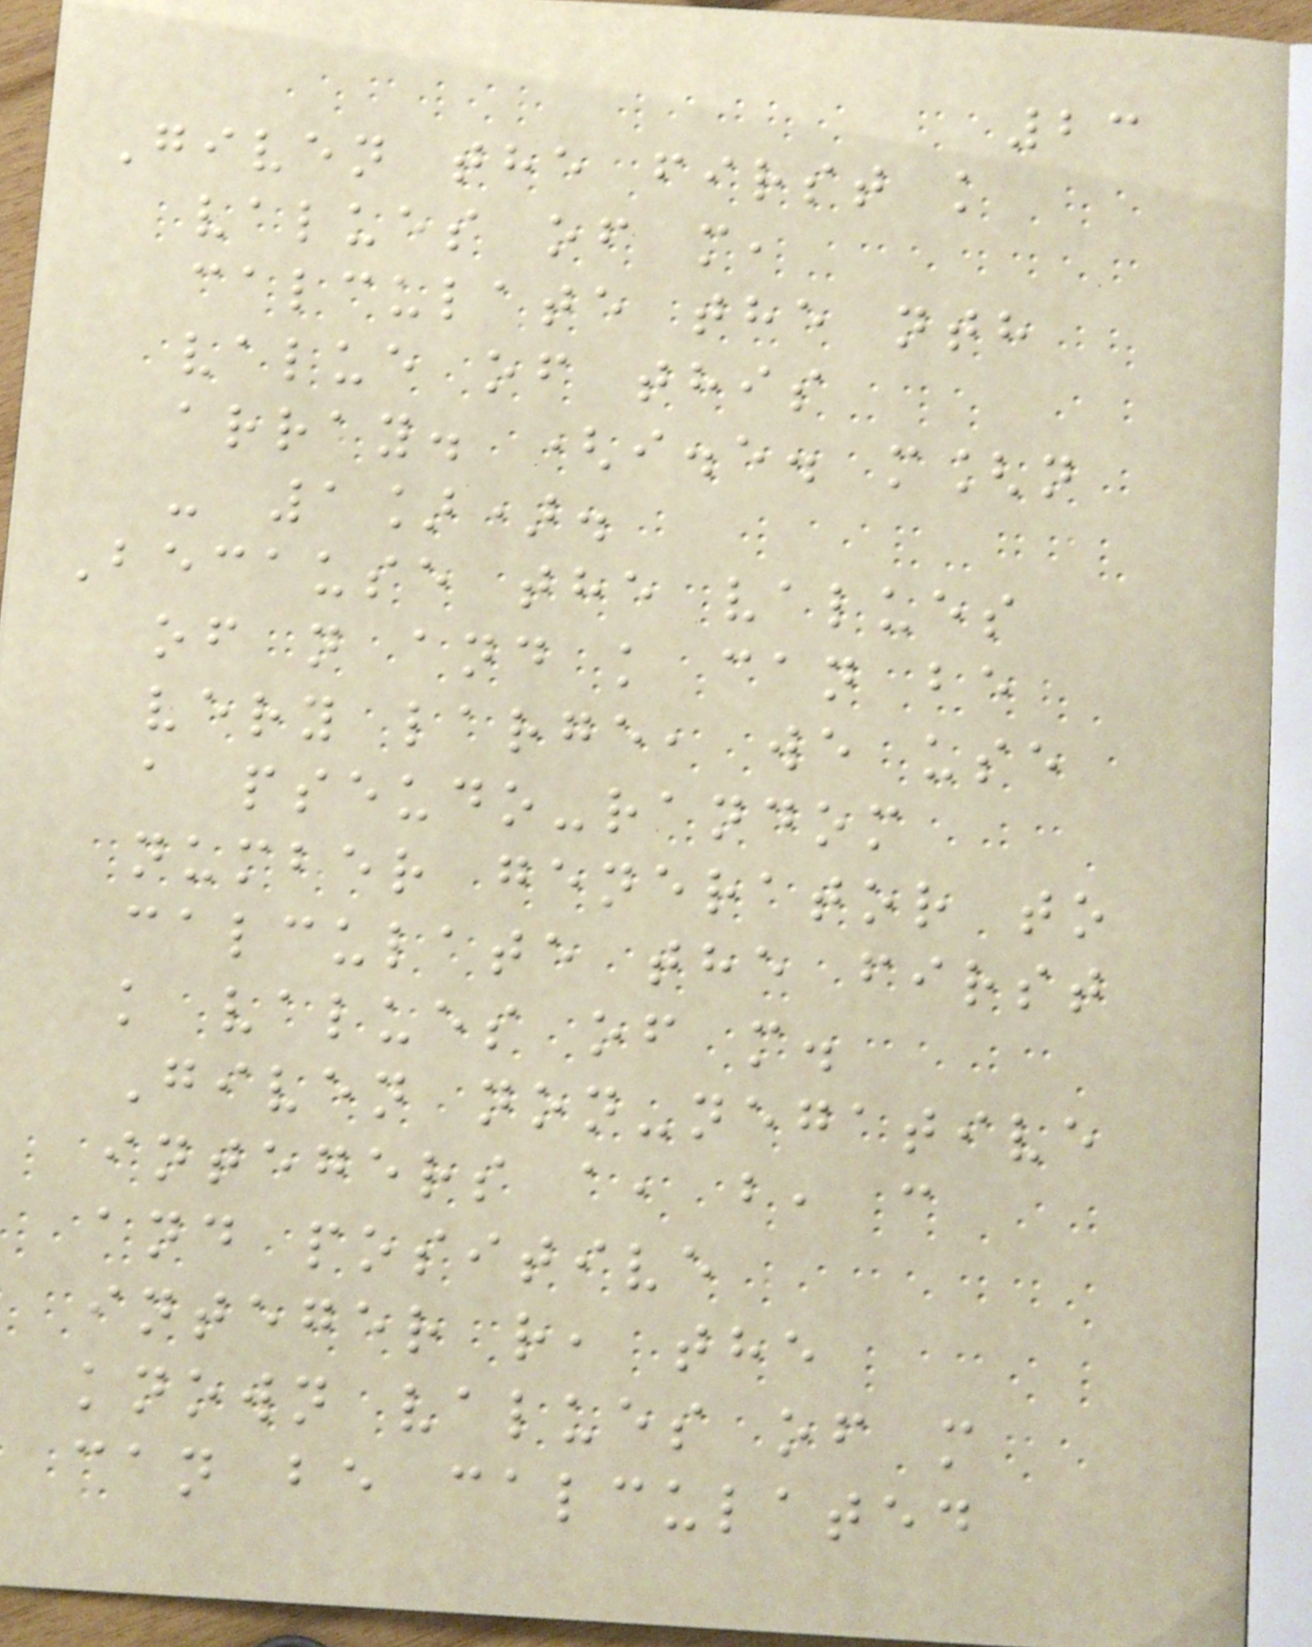23
Given the first k
values of m,
calculate the nth
value of this
array. (i.e. m[n
- 1]).
Because the values
of n and k can be
very large, we use
a pseudo-random
number generator to
calculate the first
k values of m.
Given non-negative
integers a, b, c
and positive
integer r, the
known values of m
can be calculated
